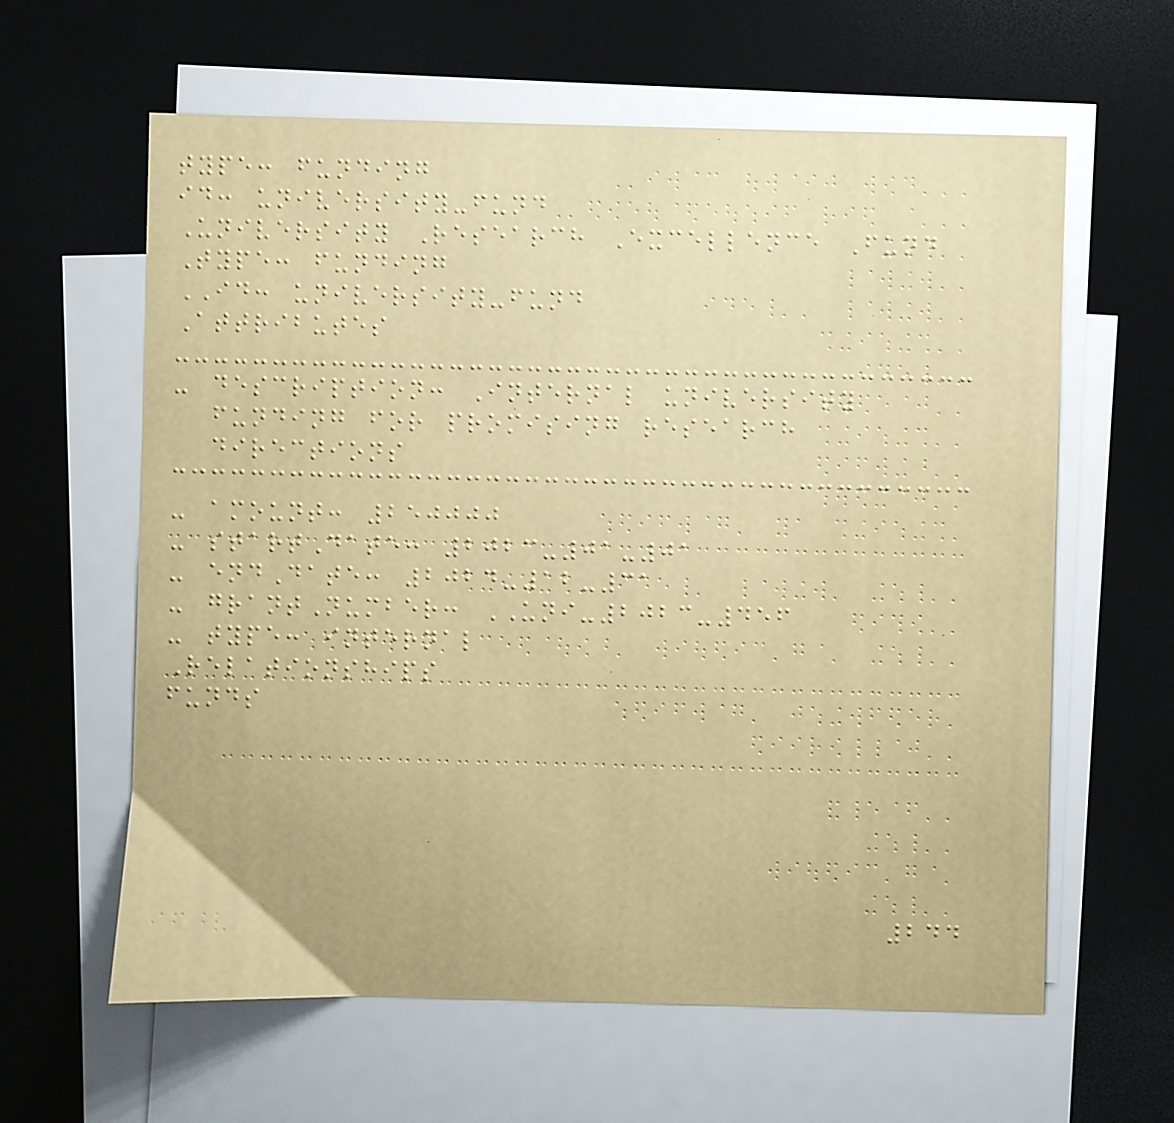type: funding
id: university-fund
University Research Excellence Fund
Type: funding
ID: university-fund
Attributes
- description: Internal university
funding for promising research
directions
- amount: 250000
- startDate: 2023-01-01
- endDate: 2024-12-31
- grantNumber: UNI-2023-456
- type: internal
Relationships
funds
244
